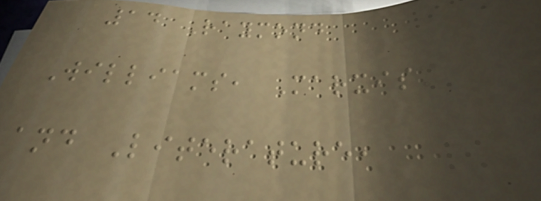14 Raymond
Williams, Marxism
and Literature,
